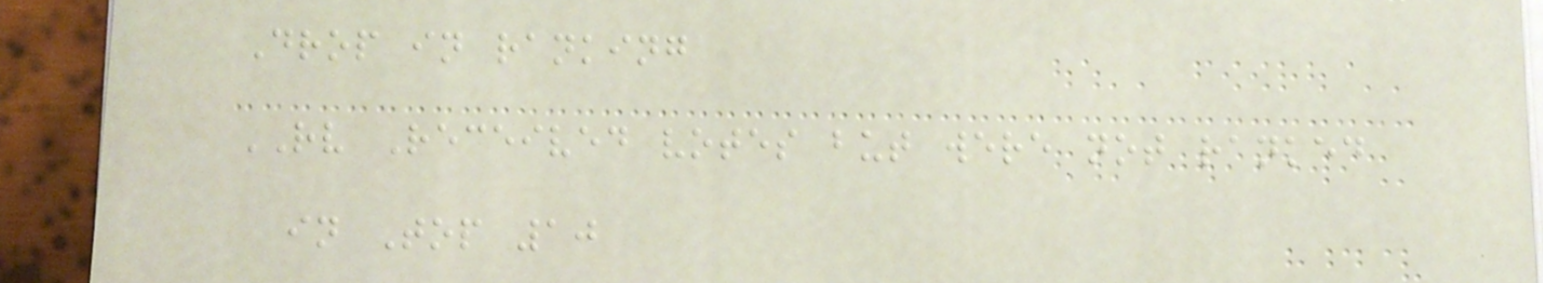Drop in ranking
RV Received votes but were not ranked
in Top 10
